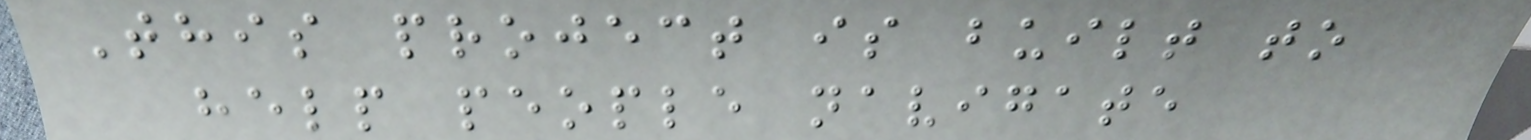This project is built to
help people navigate
